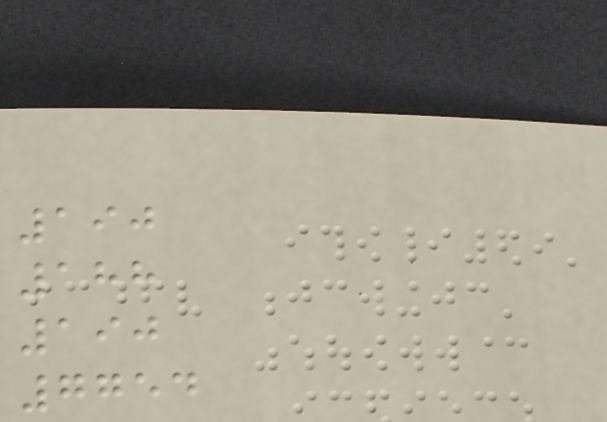190
188
190
7754
